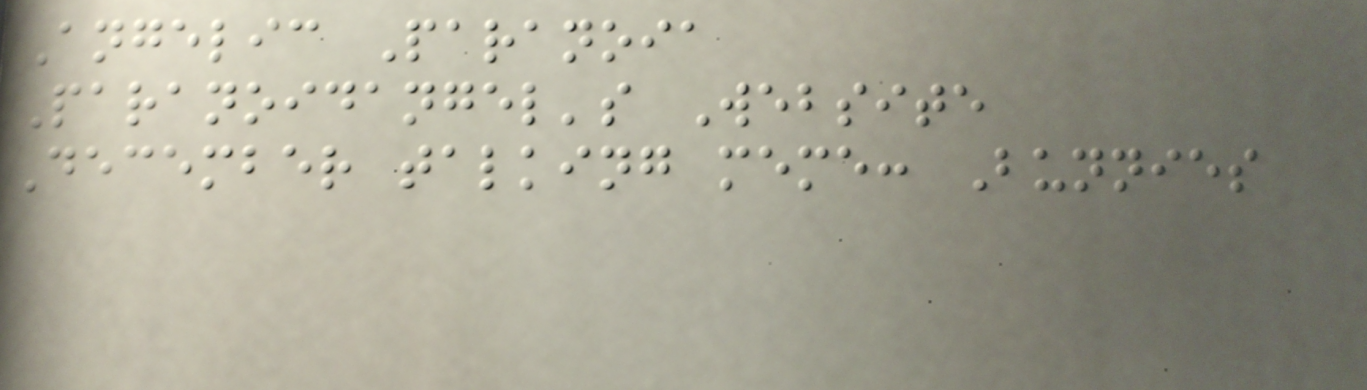Angelic Paranoia
Paranoidangel's Website
December talking meme: Bunnies
